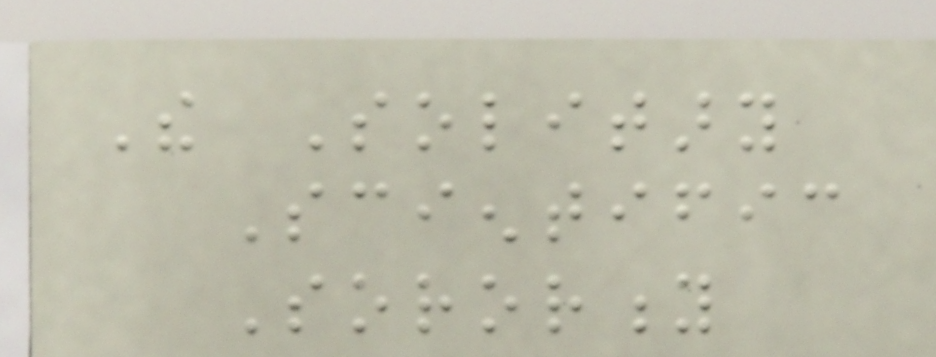The Solitary
Scientific
Sorority
